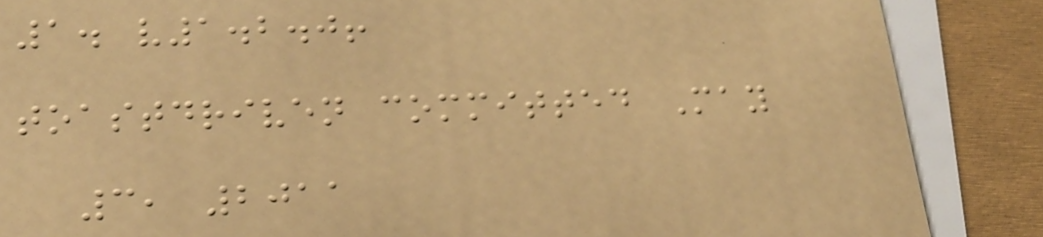1. v1.2.0!
toastdriven committed May
3, 2011
